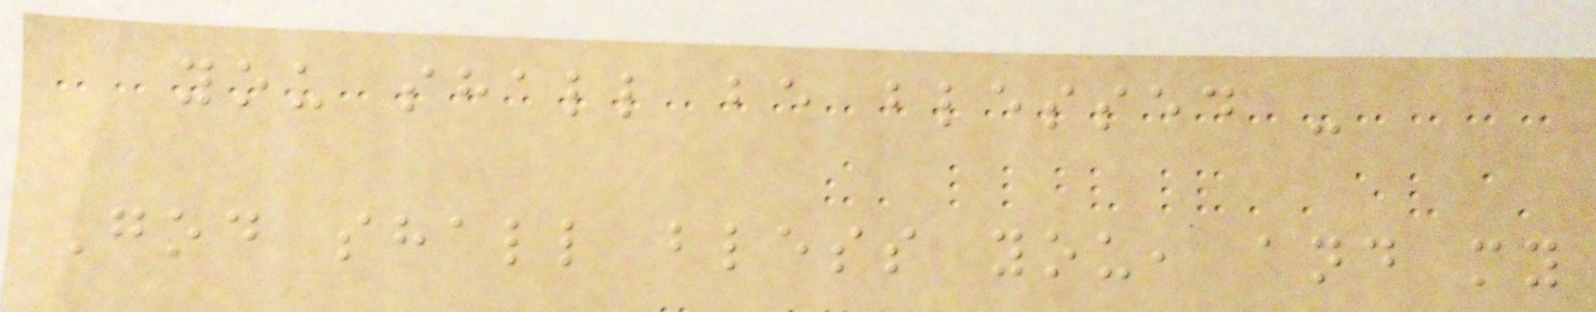you shall be blessed -
God shall bless you, and my
